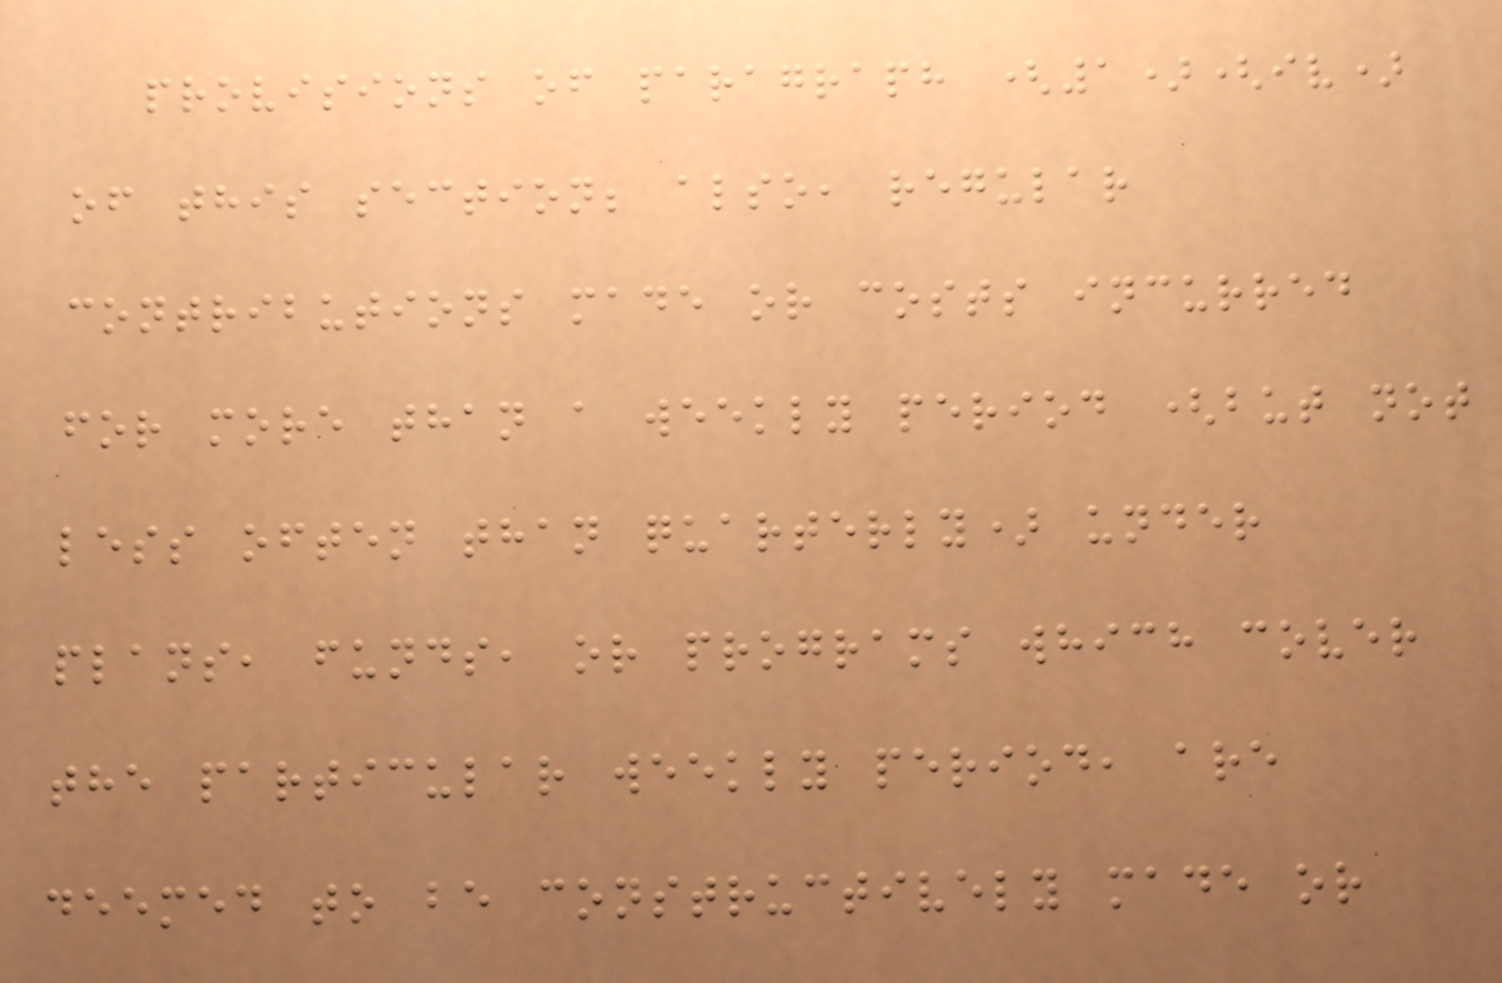provisions of paragraph (1)(iv)
of this section; also, regular
contributions made or costs incurred
for more than a weekly period (but not
less often than quarterly) under
plans, funds, or programs which cover
the particular weekly period, are
deemed to be constructively made or
